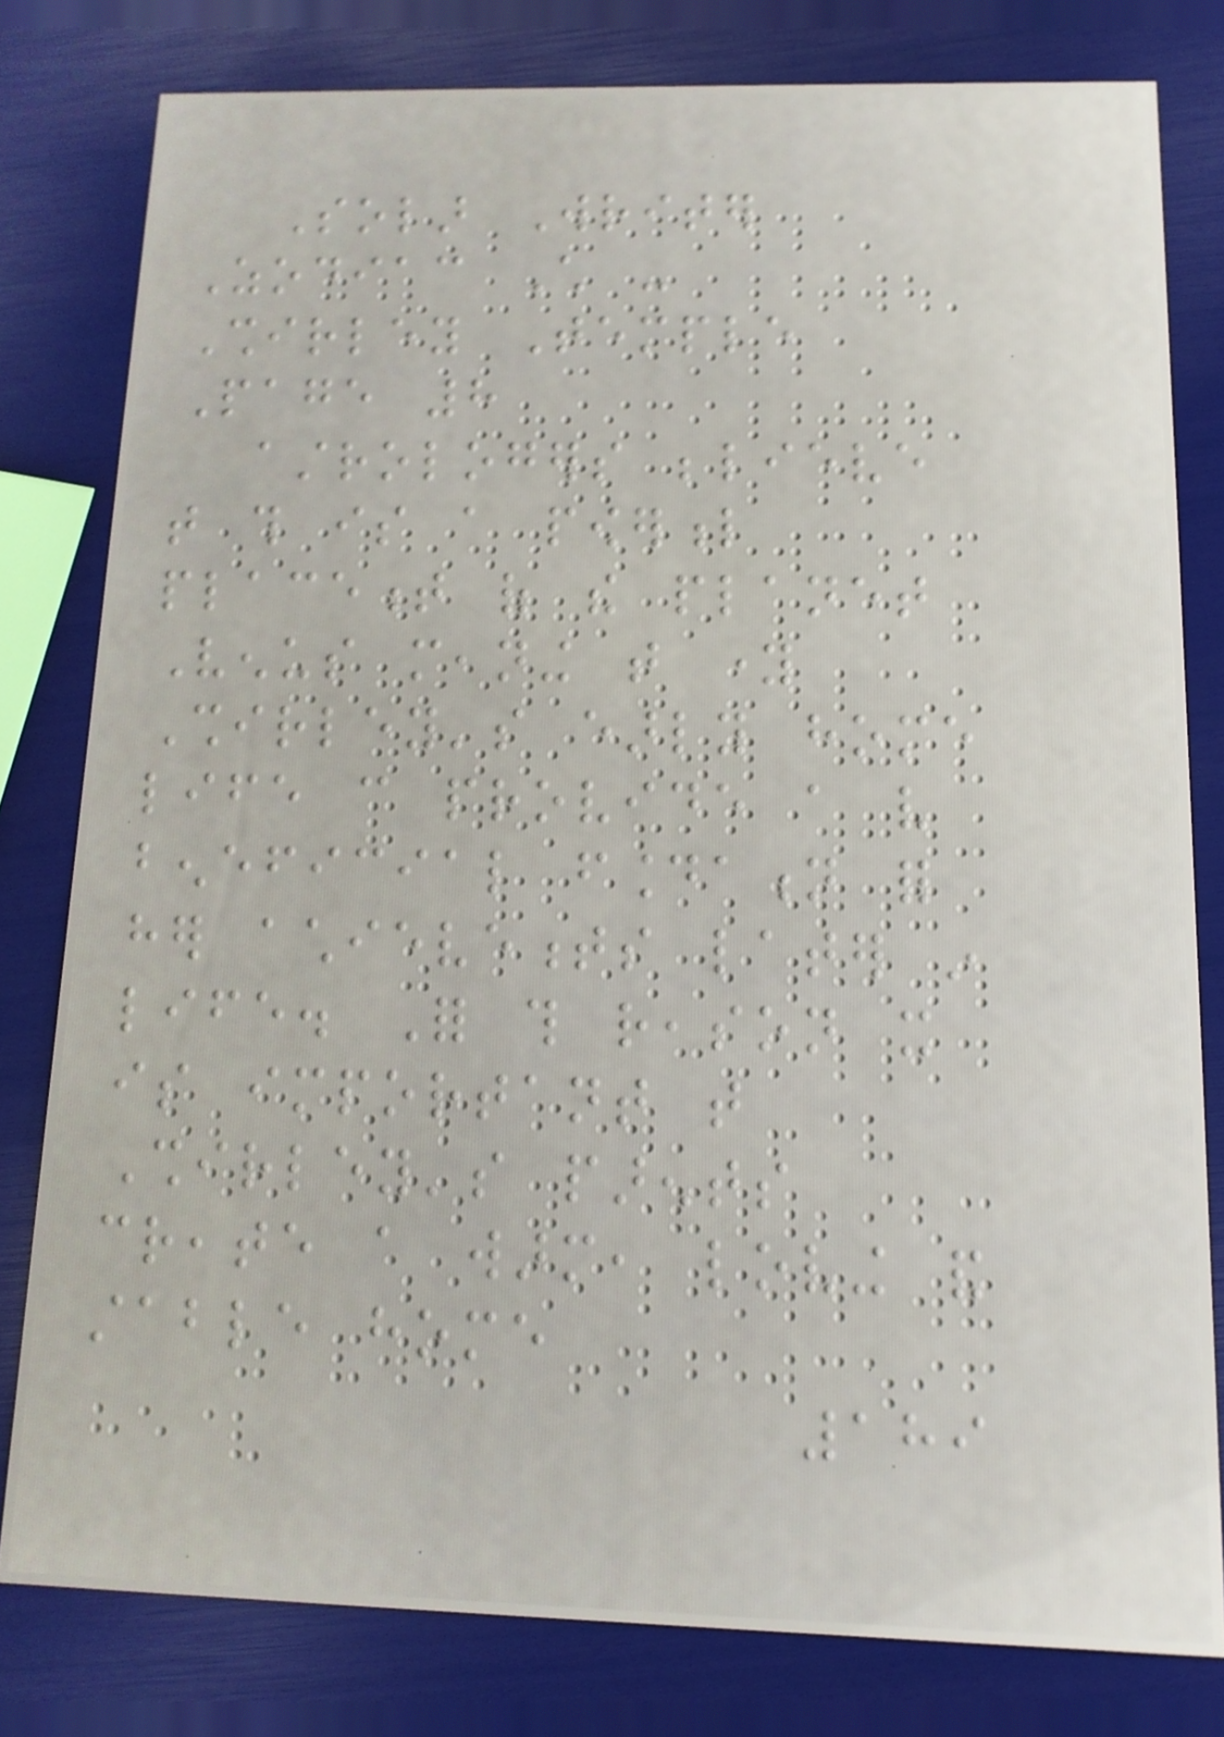Solar Writer
Zodiac Child -
Shirley Temple
Page 8
astrologers believe
that this is a powerful
placement of the planet
Venus meaning that young
Shirley's early home
life can provide a very
beneficial foundation for
her achievements later in
life. For this reason it
is important that
Shirley's parents
create a warm, loving and
stable home
189
